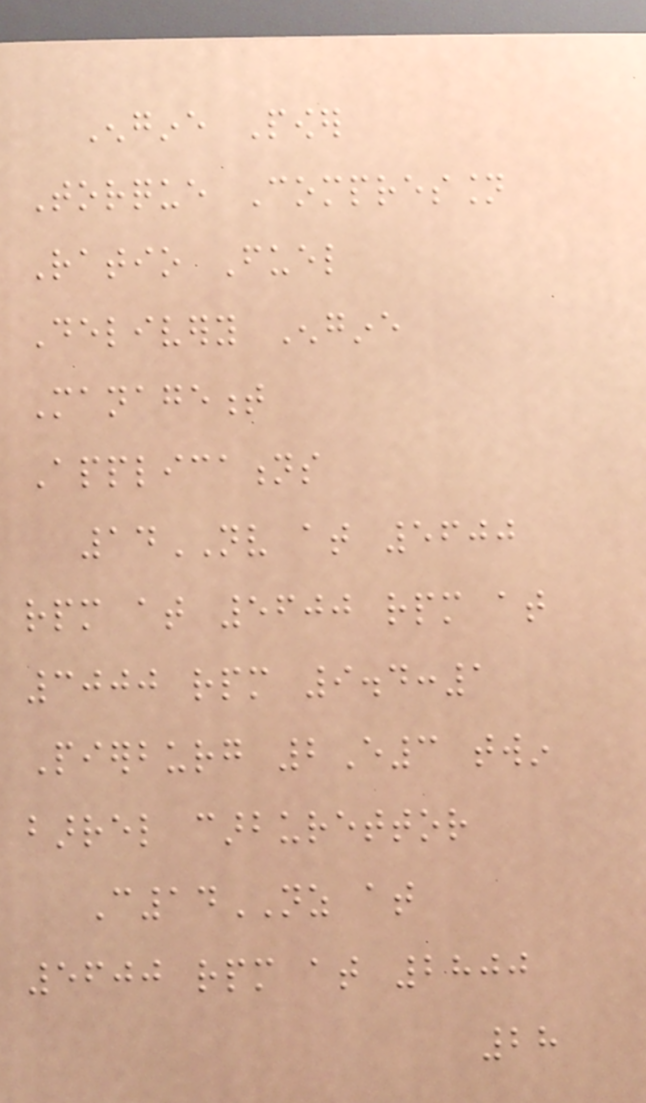Engine Power
Torque Compression
Ratio Fuel
Delivery Engine
Management
Applications
14NV at 5600
rpm at 5600 rpm at
3000 rpm 9.4:1
Pierburg 2E3 twin
barrel carburettor
C14NZ at
5600 rpm at 2800
28
